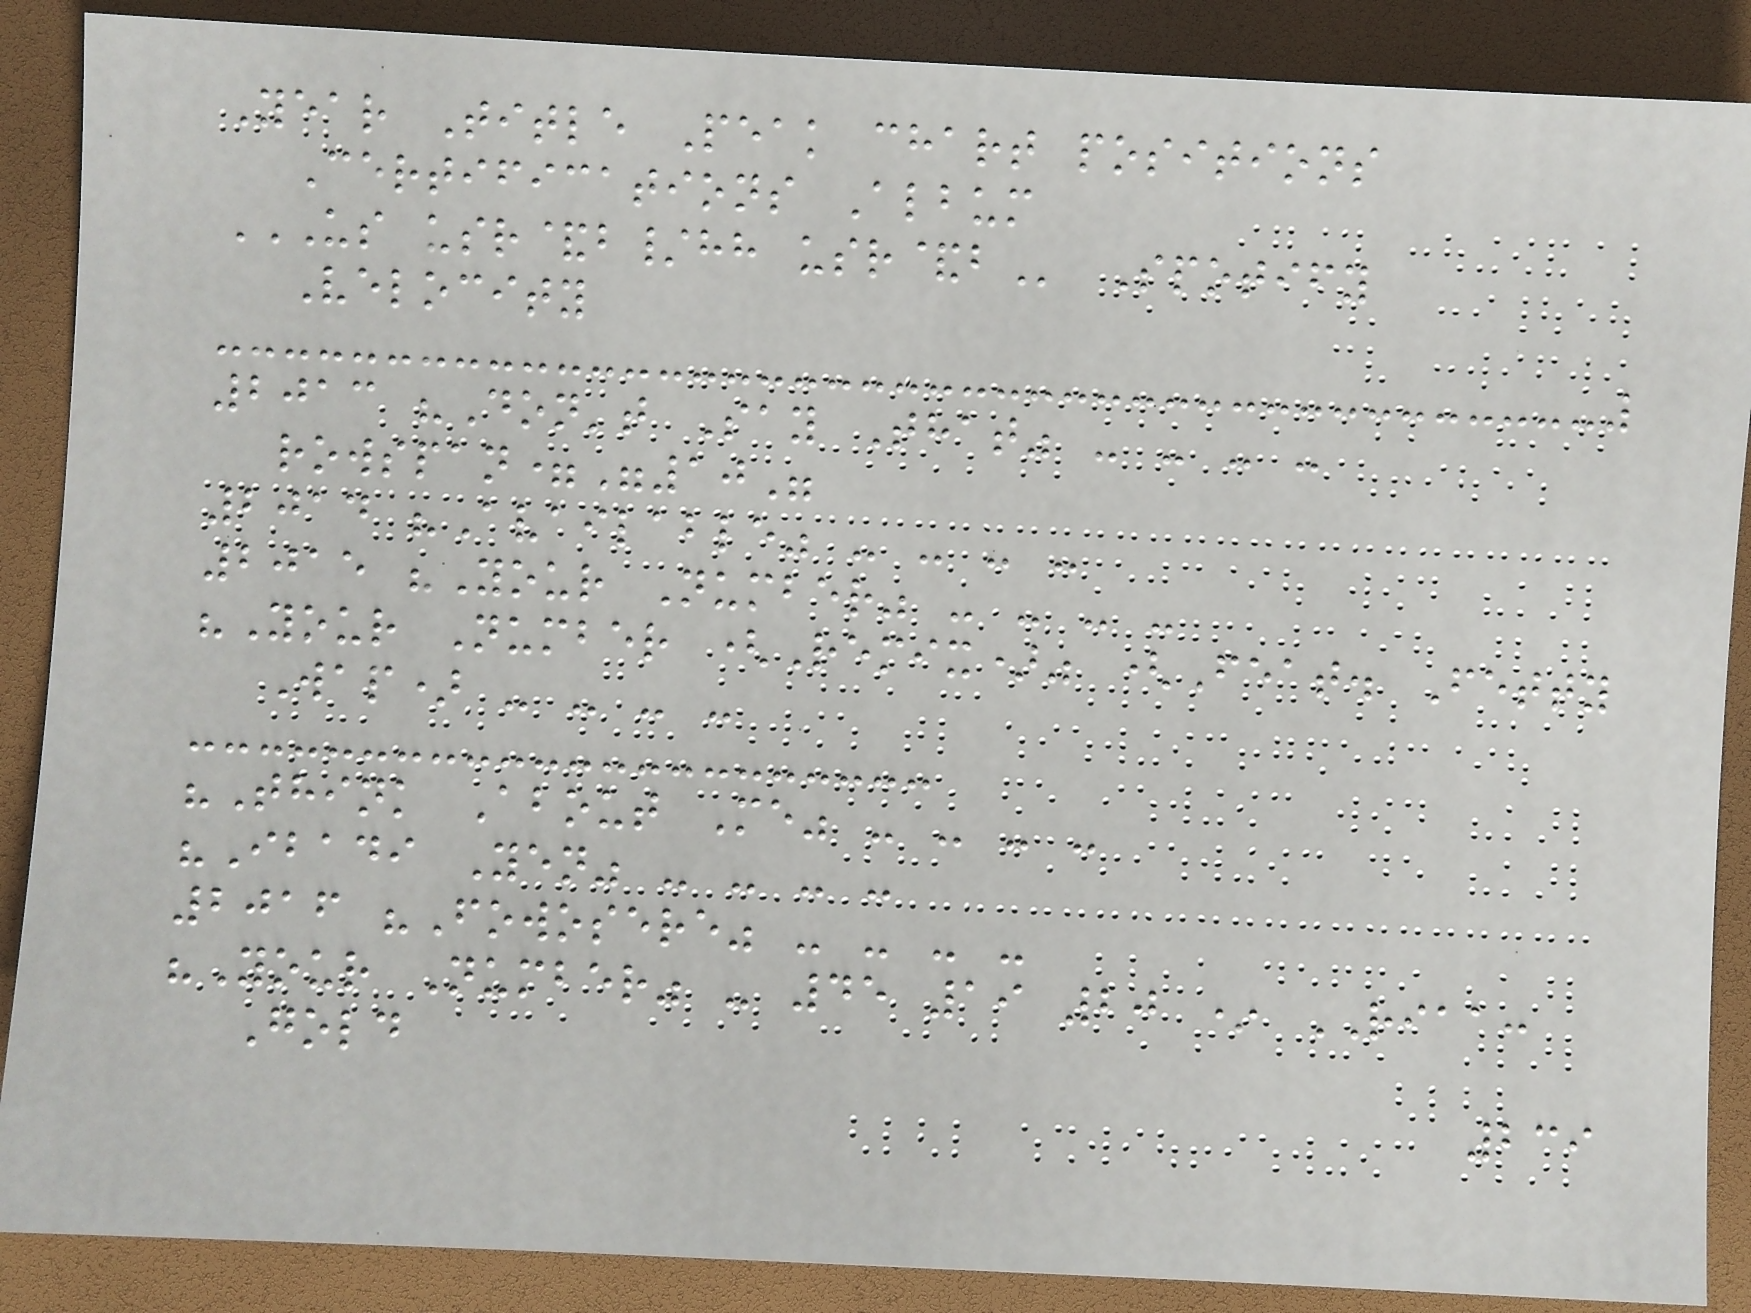Year Title Peak chart positions
Certifications Album
US USR&B/HH USR&B Spotify
Velocity
2013 "Don't Say That" - - - -
rowspan="10"
2014 "Available" - - - -
2015 "Your Number" - - - -
"Your Number (Remix)" (Feat. Fetty
Wap) - - - -
"Think About Me" - - - -
"Ibadi Yen" - - - -
2016 "Fowosere" - - - -
"Your Number" - 45 19 20 * RIAA:
Gold
239
